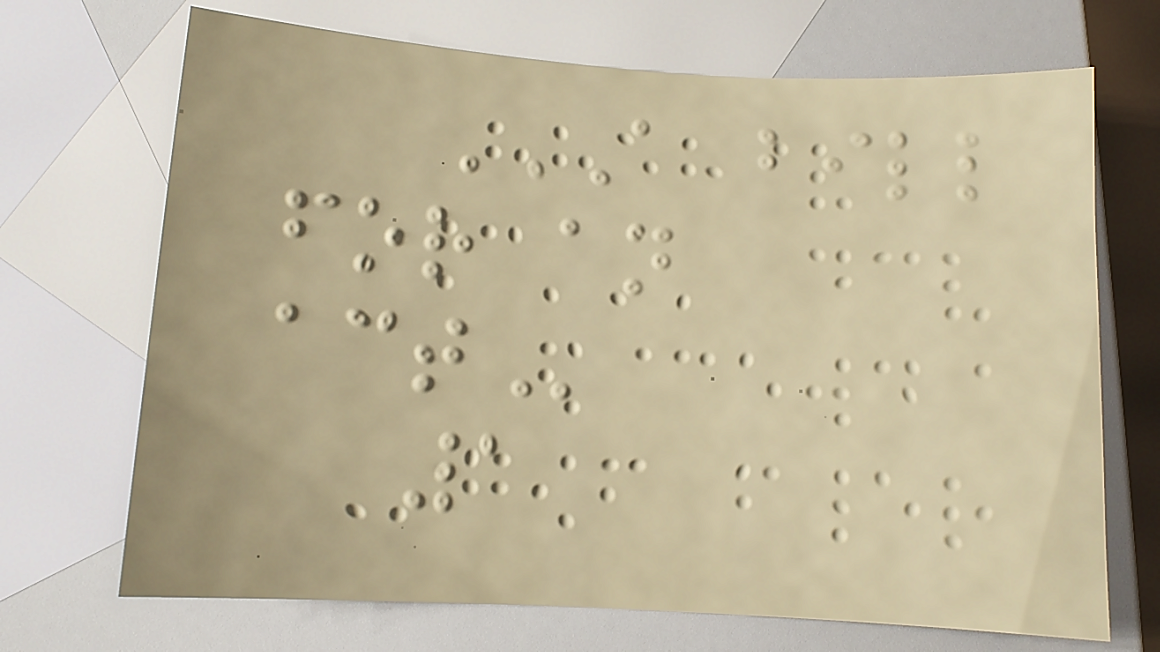A BILL
FOR AN
ACT
1
